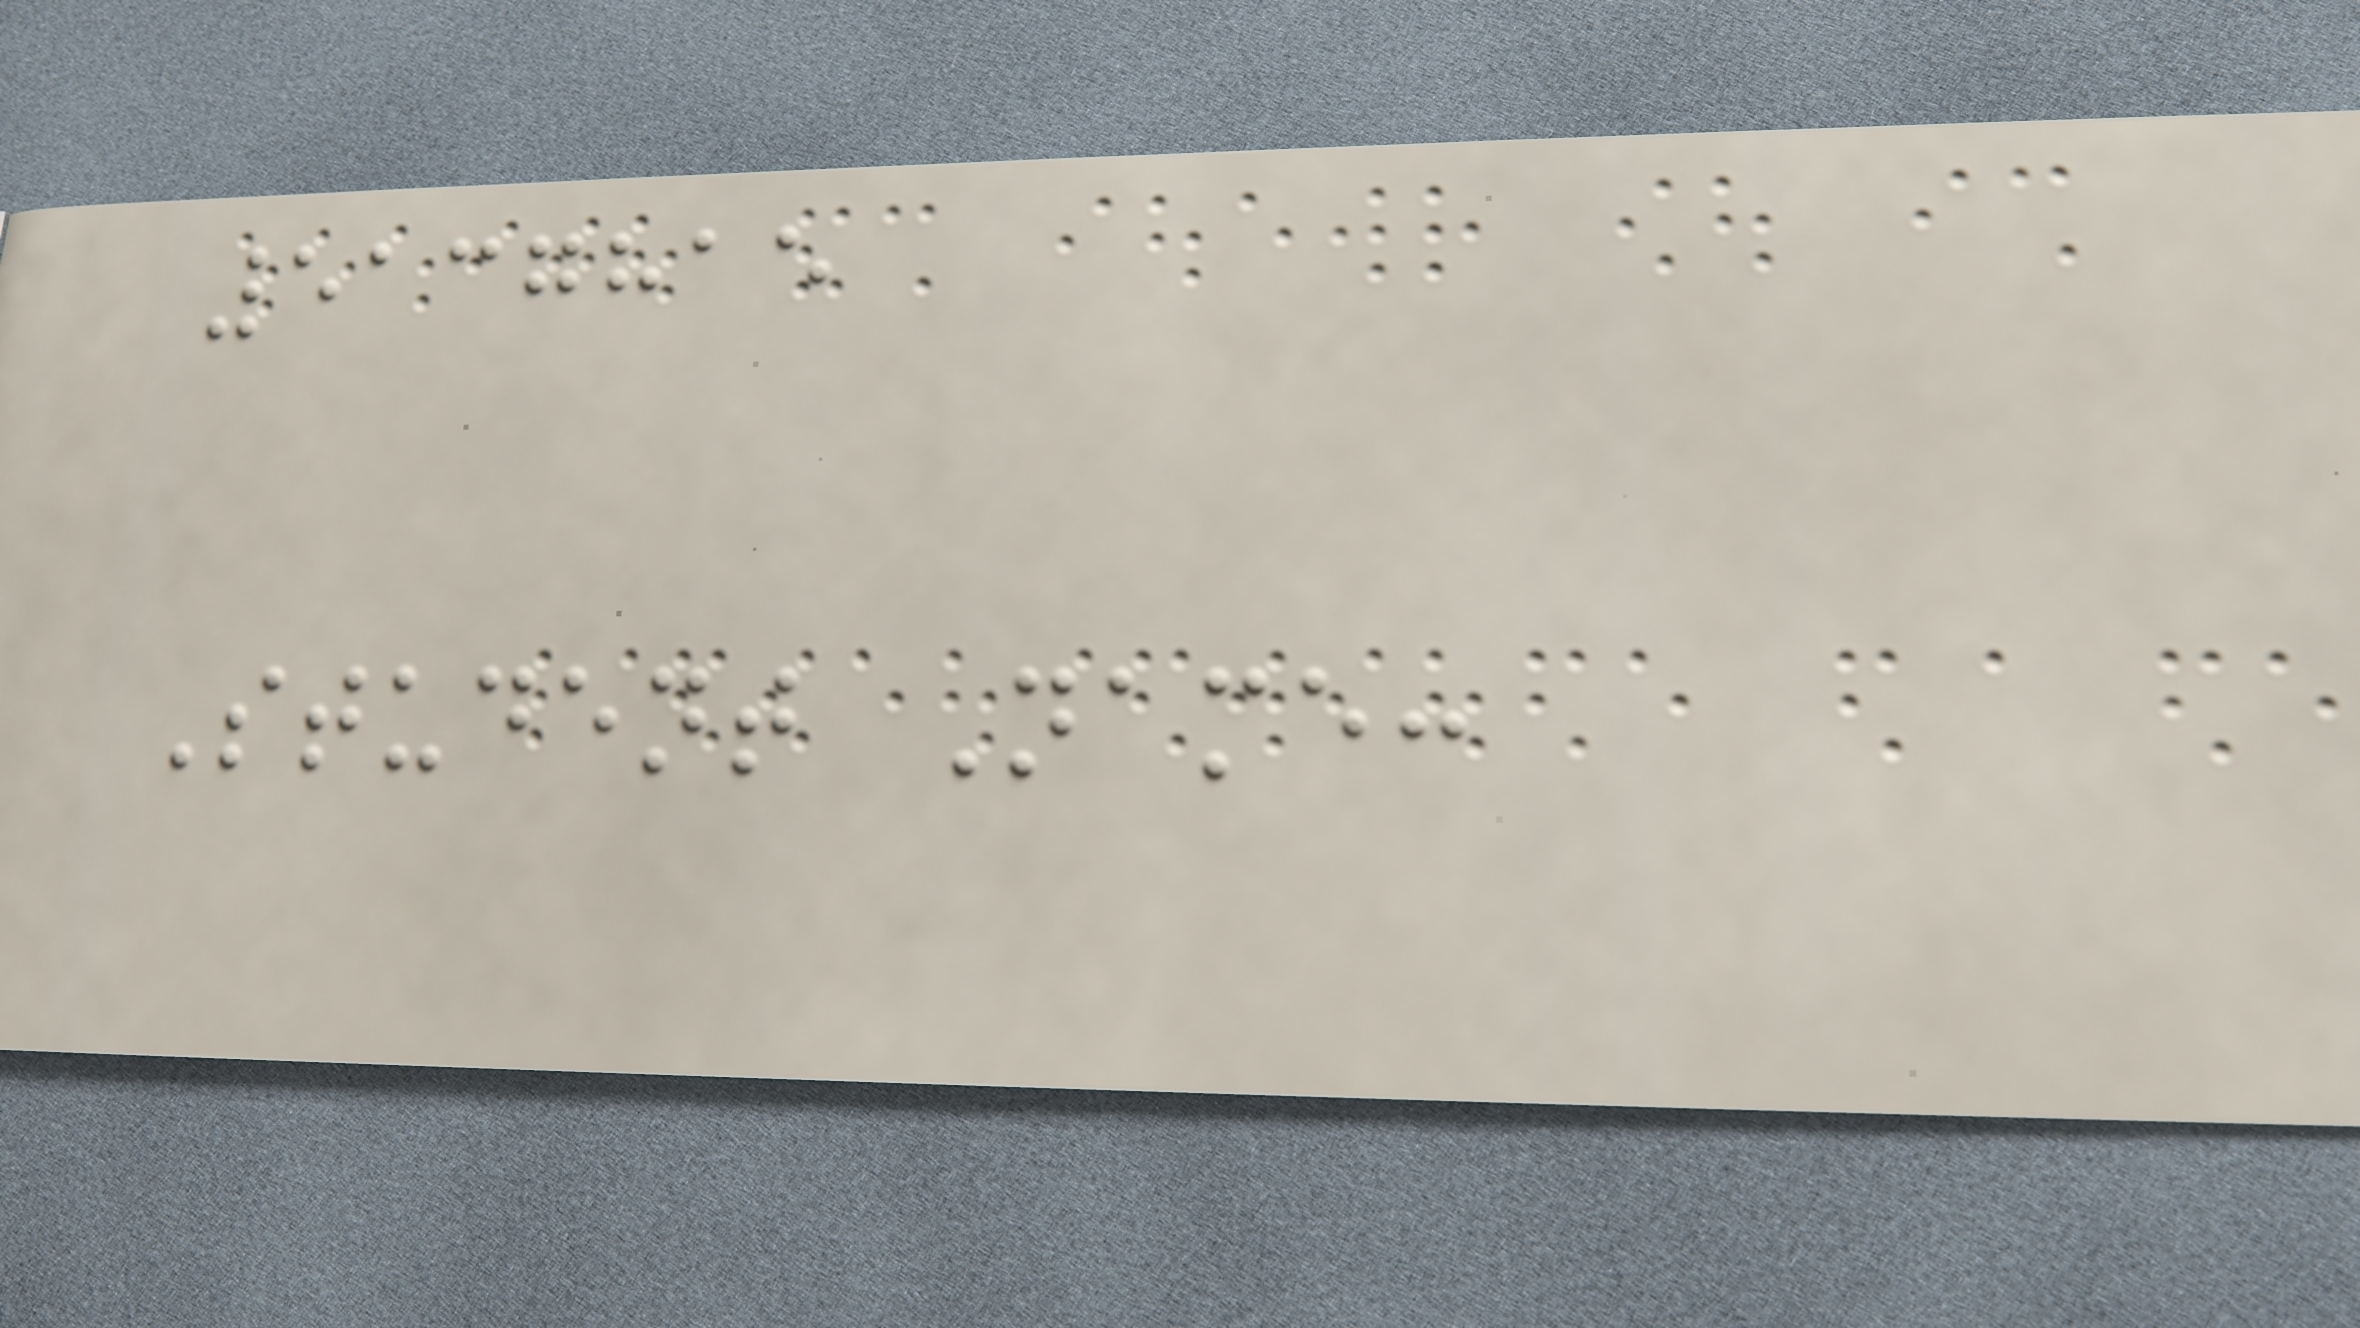5137815
Student Name:
